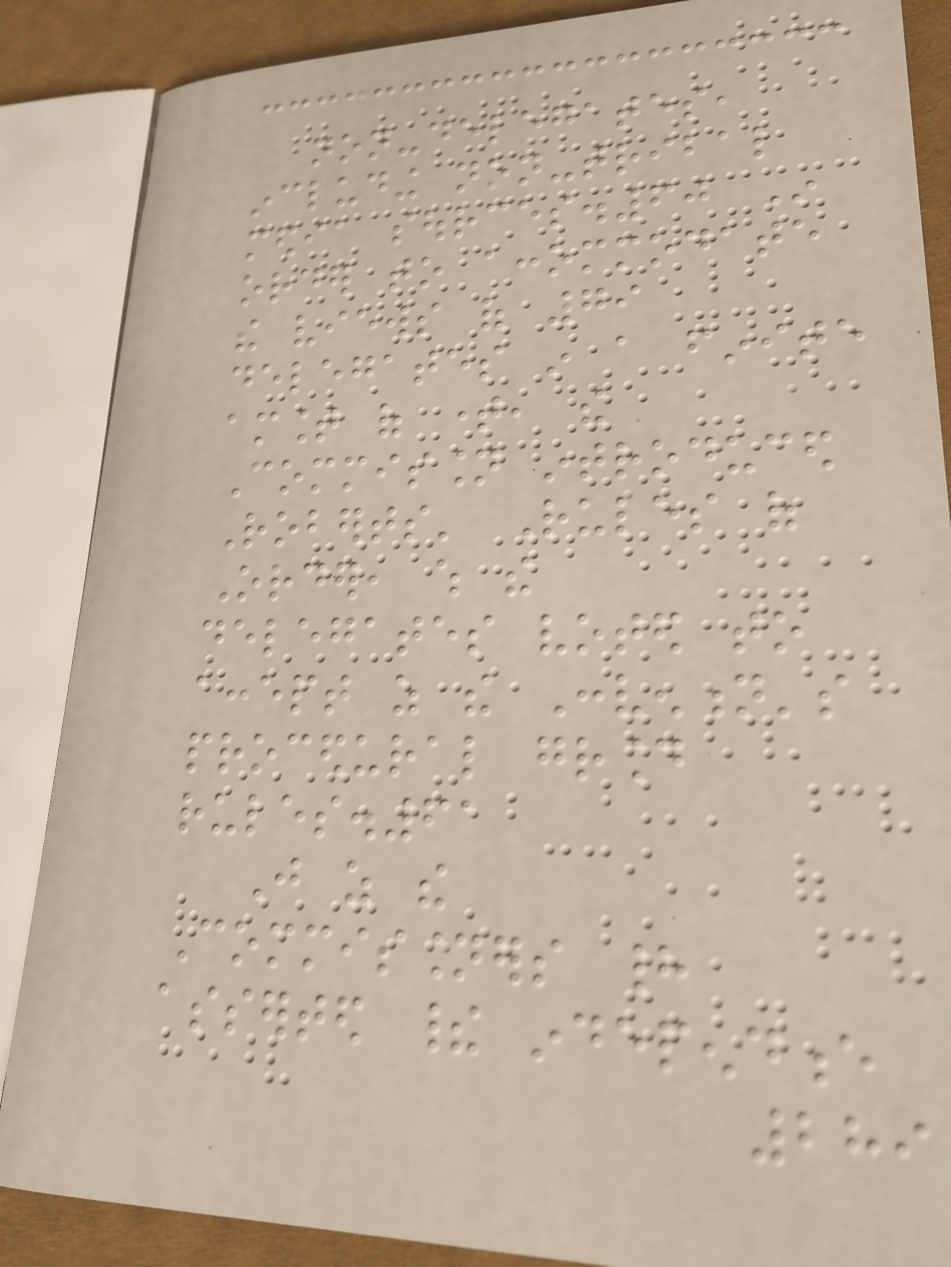non-delegates,
including non-tribal
media sources.60 In
order to accommodate
the views of 79
delegates in a finite
amount of time, the
Commission introduced
Roberts' Rules of
Order, which the
delegates voted to
accept as the Convention's
procedural ground
rules.61
Just as the
Commissioners had
asserted their independence
289
